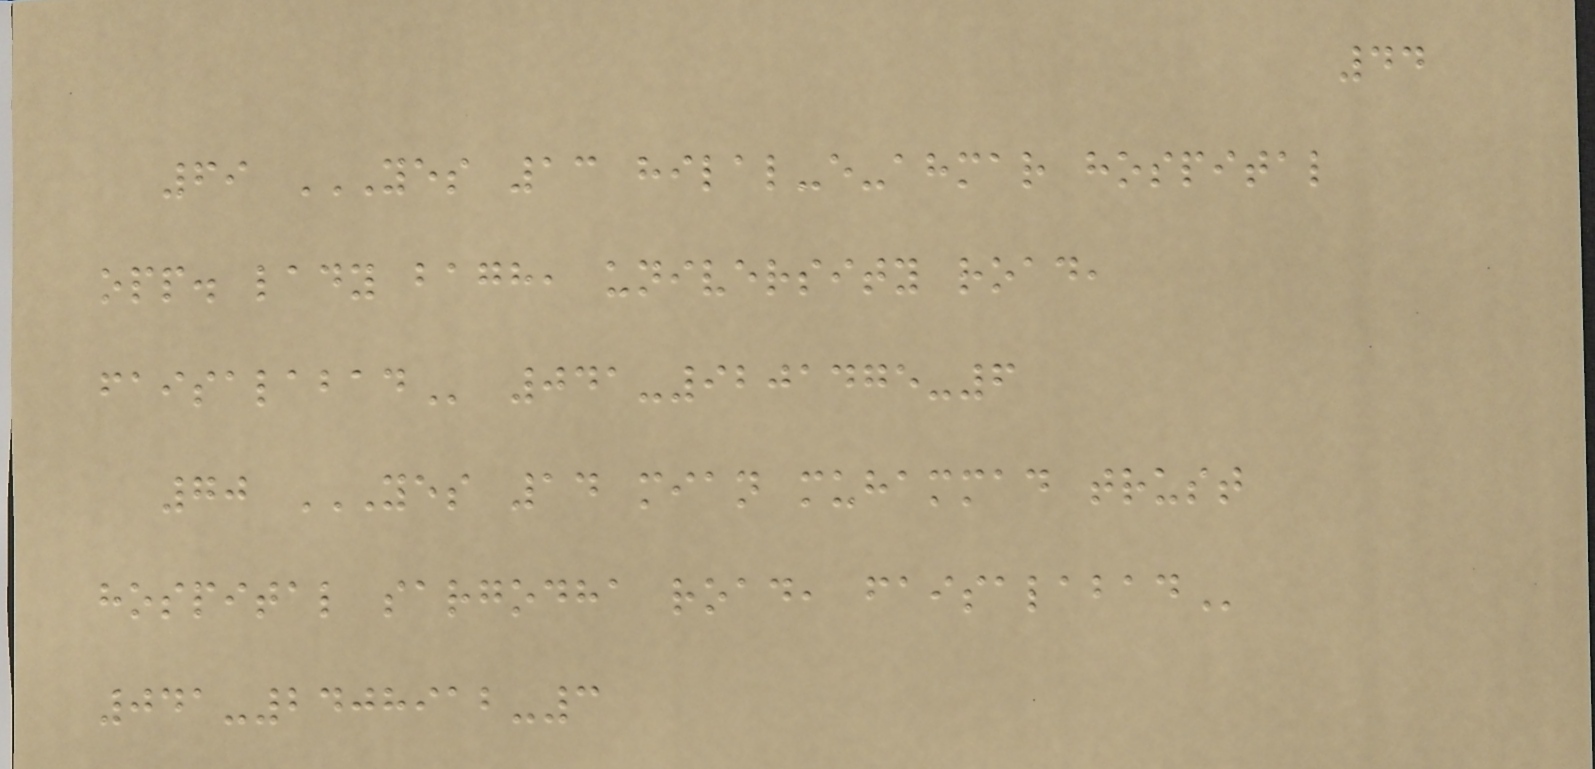44
69 YES 13 HILAL-E-AHMAR HOSPITAL
OPP. LADY BAGH, UNIVERSITY ROAD,
FAISALABAD 041-9201475-6
70 YES 14 MIAN MUHAMMAD TRUST
HOSPITAL SARGODHA ROAD, FAISALABAD
041-2408912-3
